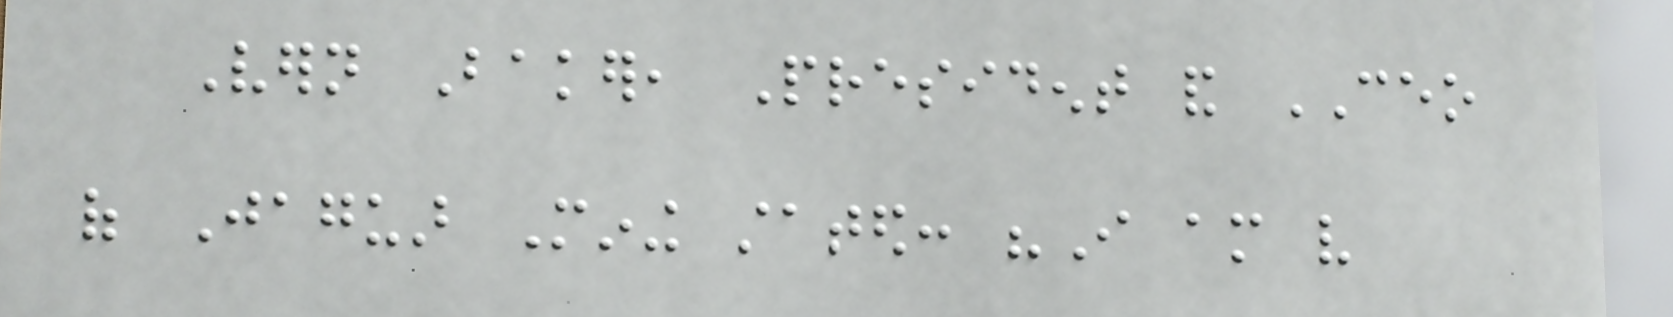Vern Baker, President and CEO
of Jaguar Mining stated: "I am very
